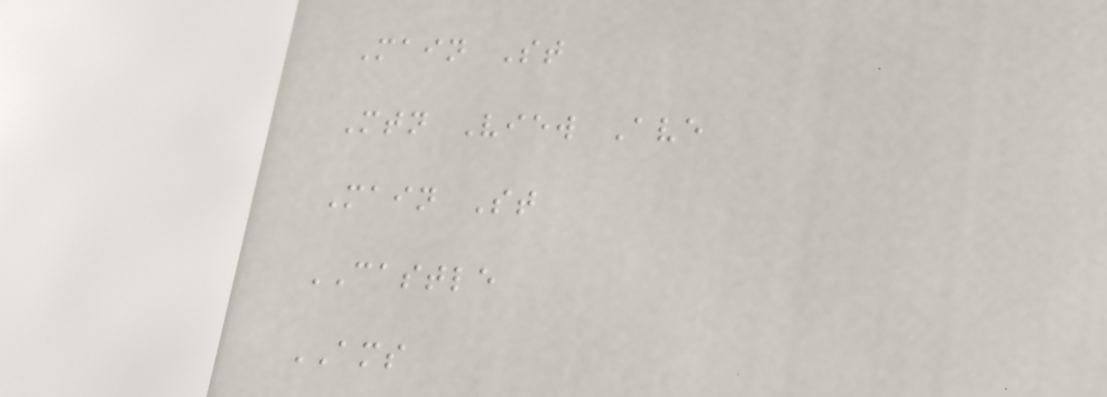Main St
Mtn View Ave
Main St
CASTLE
AMS
